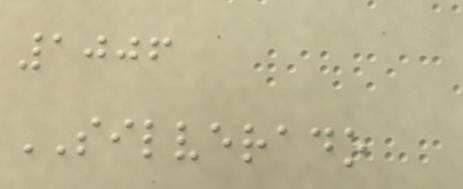1006
SILVERADO
